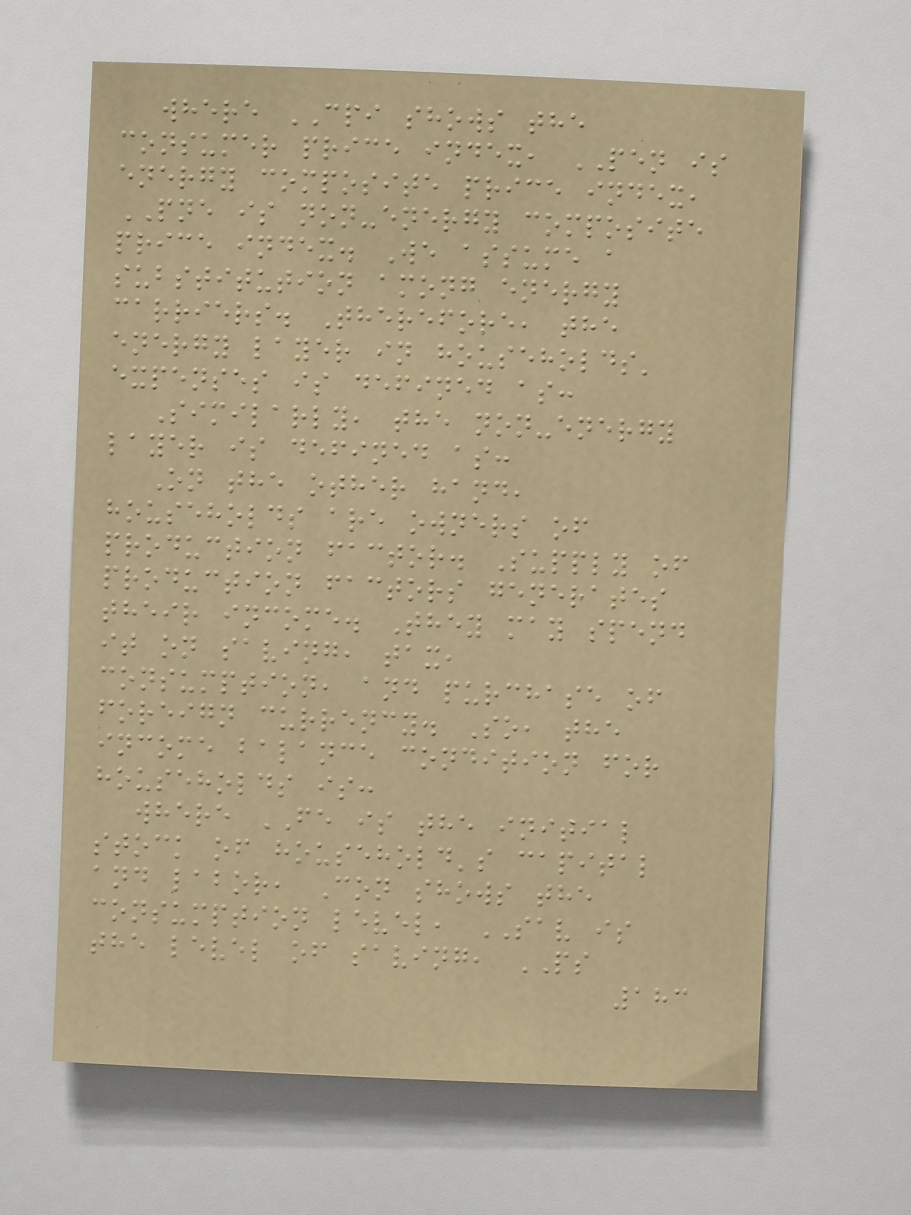where CPI shows the
consumer price index, PEN is
energy composite price index,
PNE is non-energy composite
price index. We assume a
substitution among energy
carriers. Therefore, the
energy layer in households'
expenses is defined as:
Similarly, the non-energy
layer is defined as:
On the other hand,
households are owners of
production factor. Supply of
production factors generates
their income. They may spend
it on saving, tax,
consumption, and purchase of
foreign currency. So, the
income balance condition for
households is:
where FE is the initial
stock of household's capital
and labor, Con shows the
consumption level, SAV is
the level of saving, PS
183
